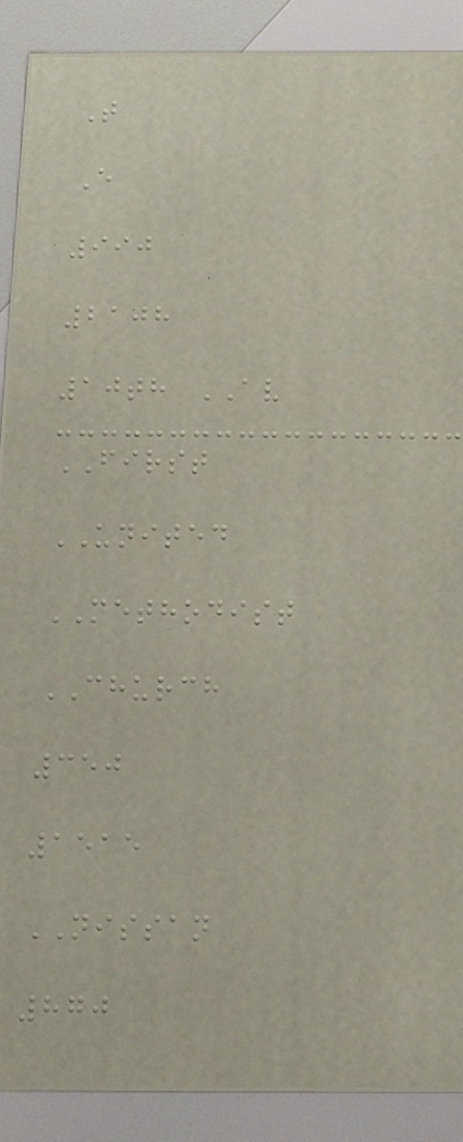T
E
990
2108
10th AV
FIRST
UNITED
METHODIST
CHURCH
350
1515
NISSAN
870
